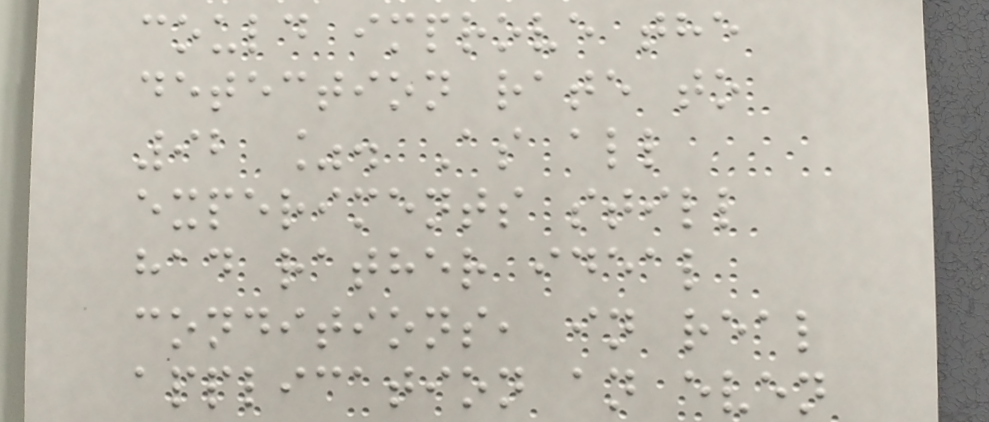could improve the
detection rate to
92 %. As all
experiments still
had rather ideal
conditions, in real
application an even
